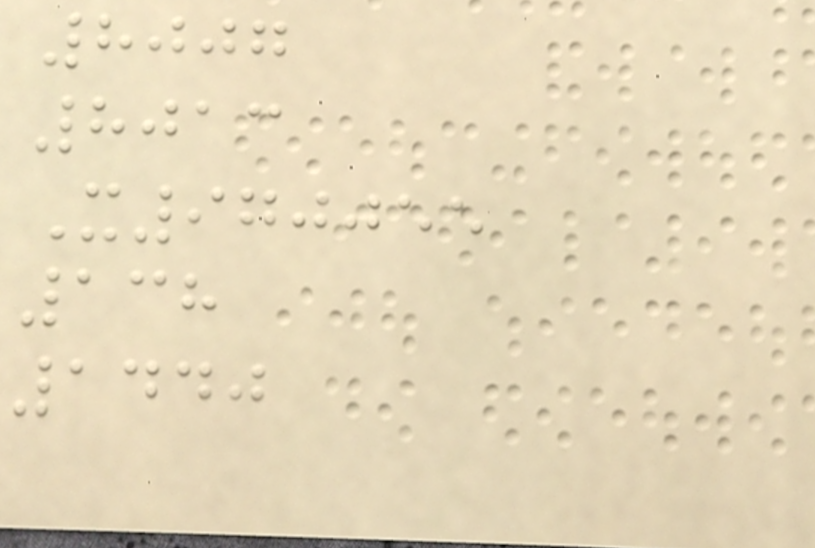8007
8013
X970055
138
1440
